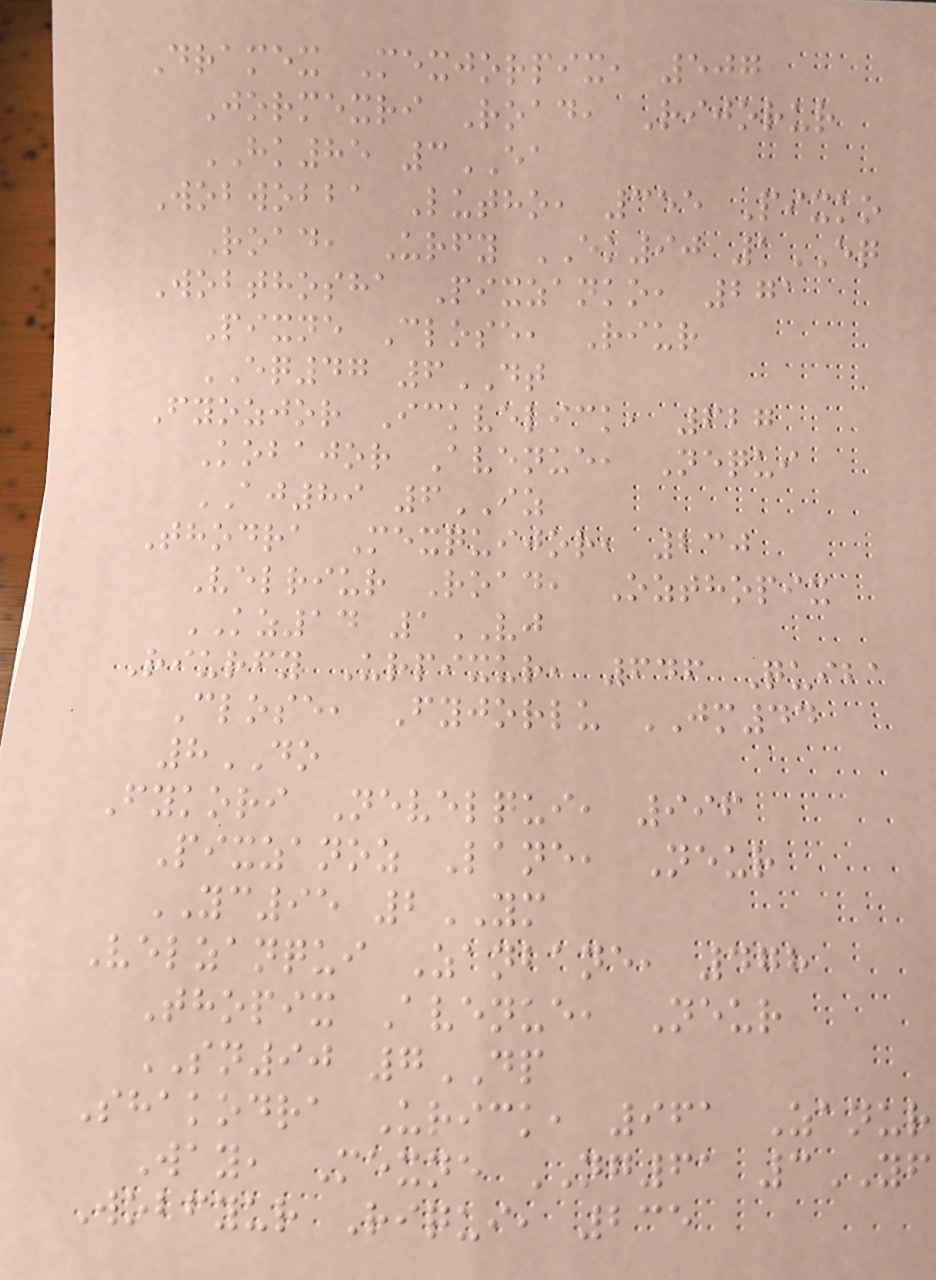Dramex Mexjorpix, 507
Jormexri Road, Rijorur
HK85 3EA
Wobwobba Lutho, 355 Pixko
Road, Urfy EK90 1EQ
Wobthosha Pixzanko, 271
Pixne Close, Riur
EQ47 6DT
Fyozjor Ickvelick, 627
Kobajor Avenue, Nequi
AJ89 6IZ
Thodra Mexquijor, 230
Velriur Road, Ozthopix
KZ14 1VJ
Riurfy Urpixur, 646 Quiba
Close, Fyjorlu JM44
8DO
Fykori Nevelqui, 996
Pixzanoz Lane, Neur
YC95 2YM
Velzanqui Zanbane, 478
Thopix Avenue, Neur
SN90 7DP
Shakodra Urick, 961 Zanur
Way, Mexne NG61 3YF
Wobfyur Riqui, 235
